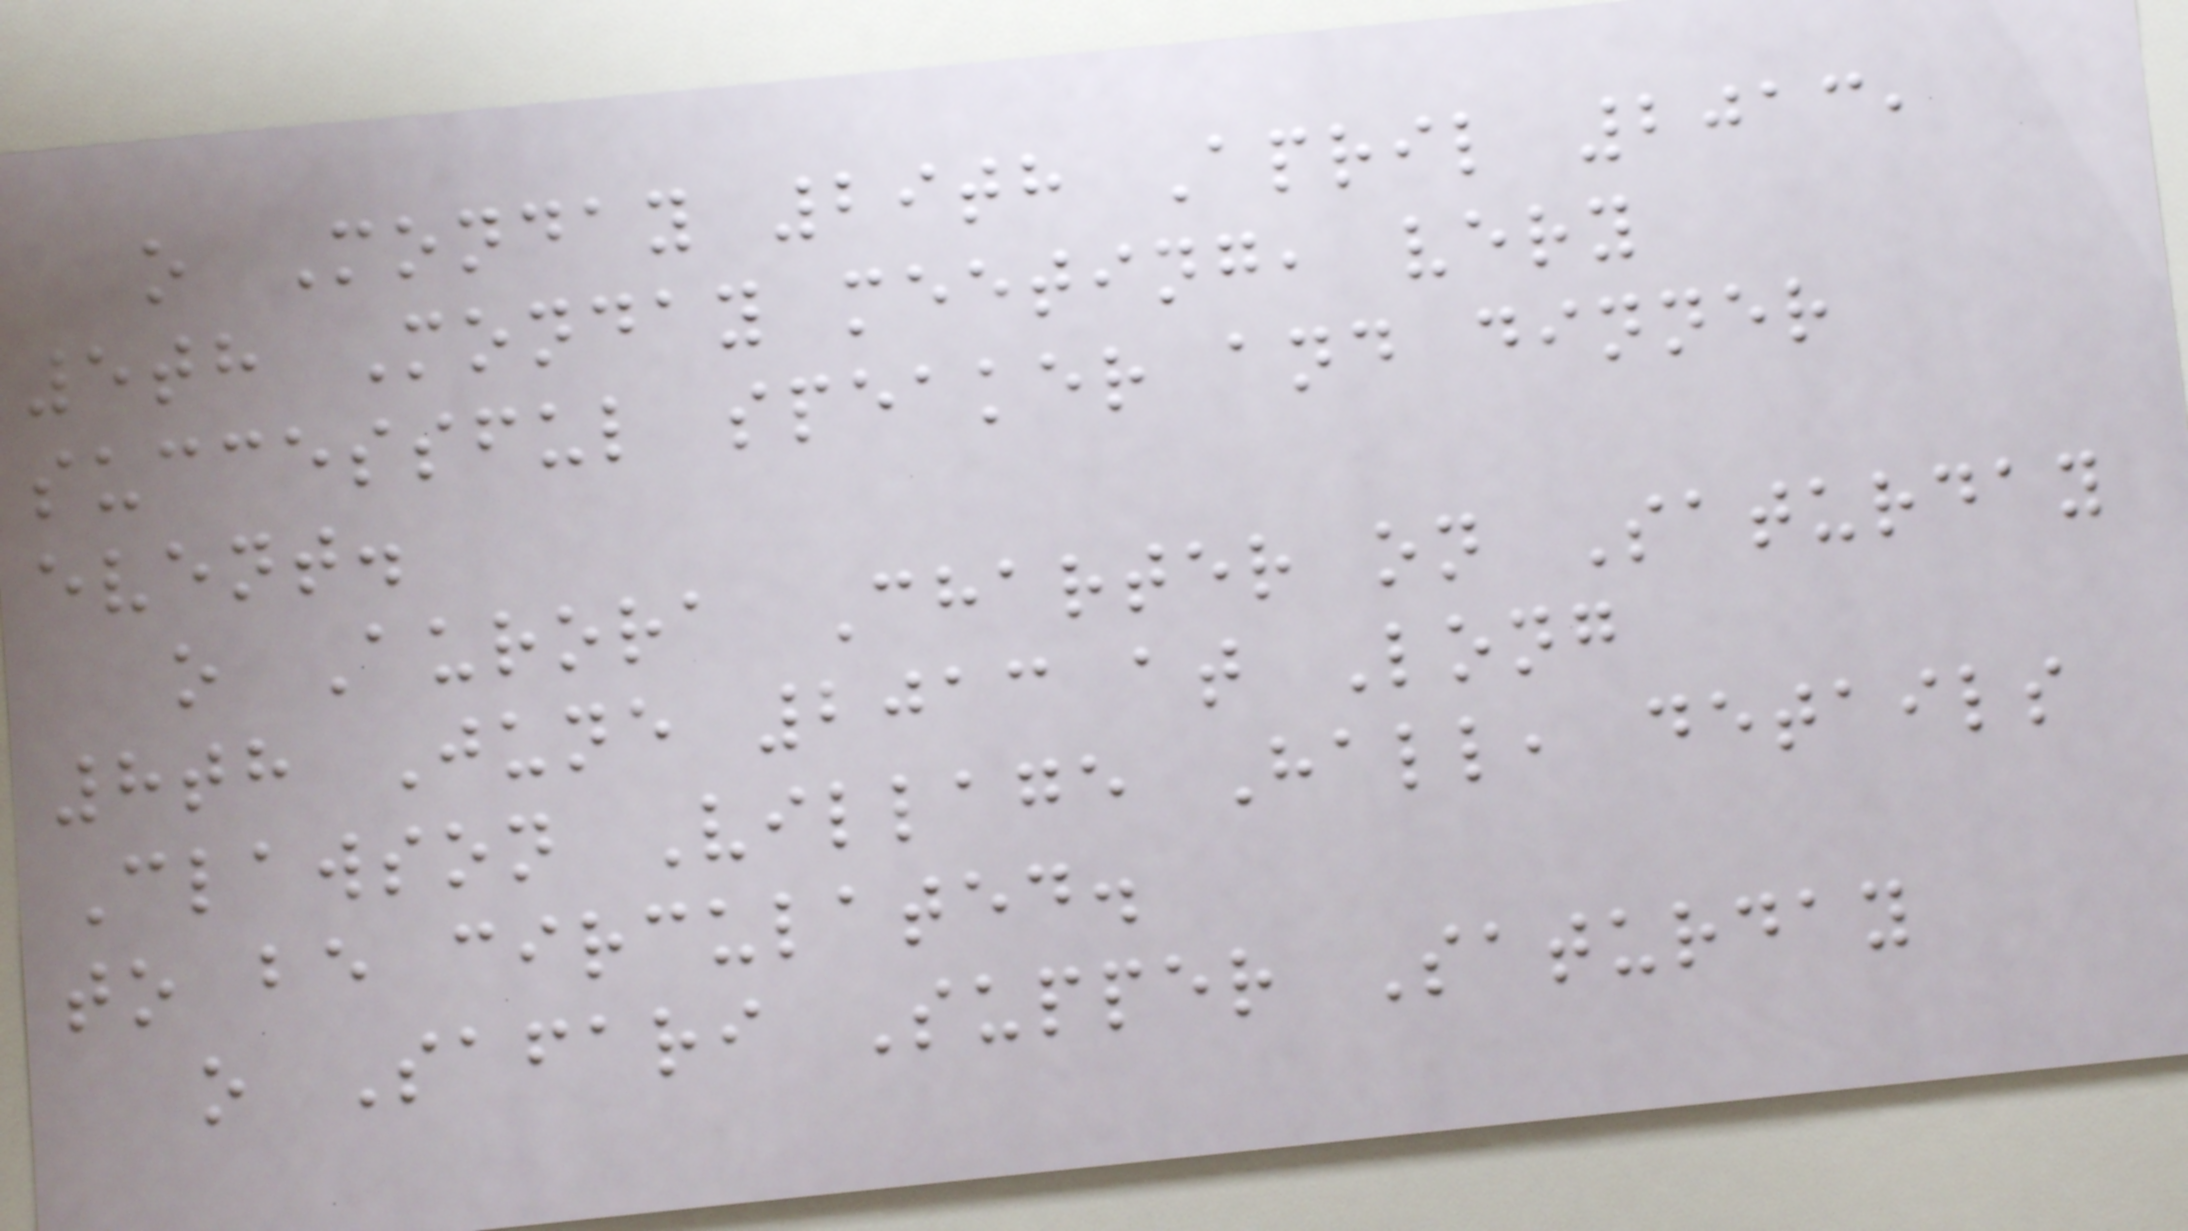o Monday 29th April 2013,
5th Monday meeting, very
successful speaker and dinner
event.
o Aurora Charter on Saturday
8th June 2013 at Long
Clawson Village Hall, details
to be circulated.
o Safari Supper Saturday
